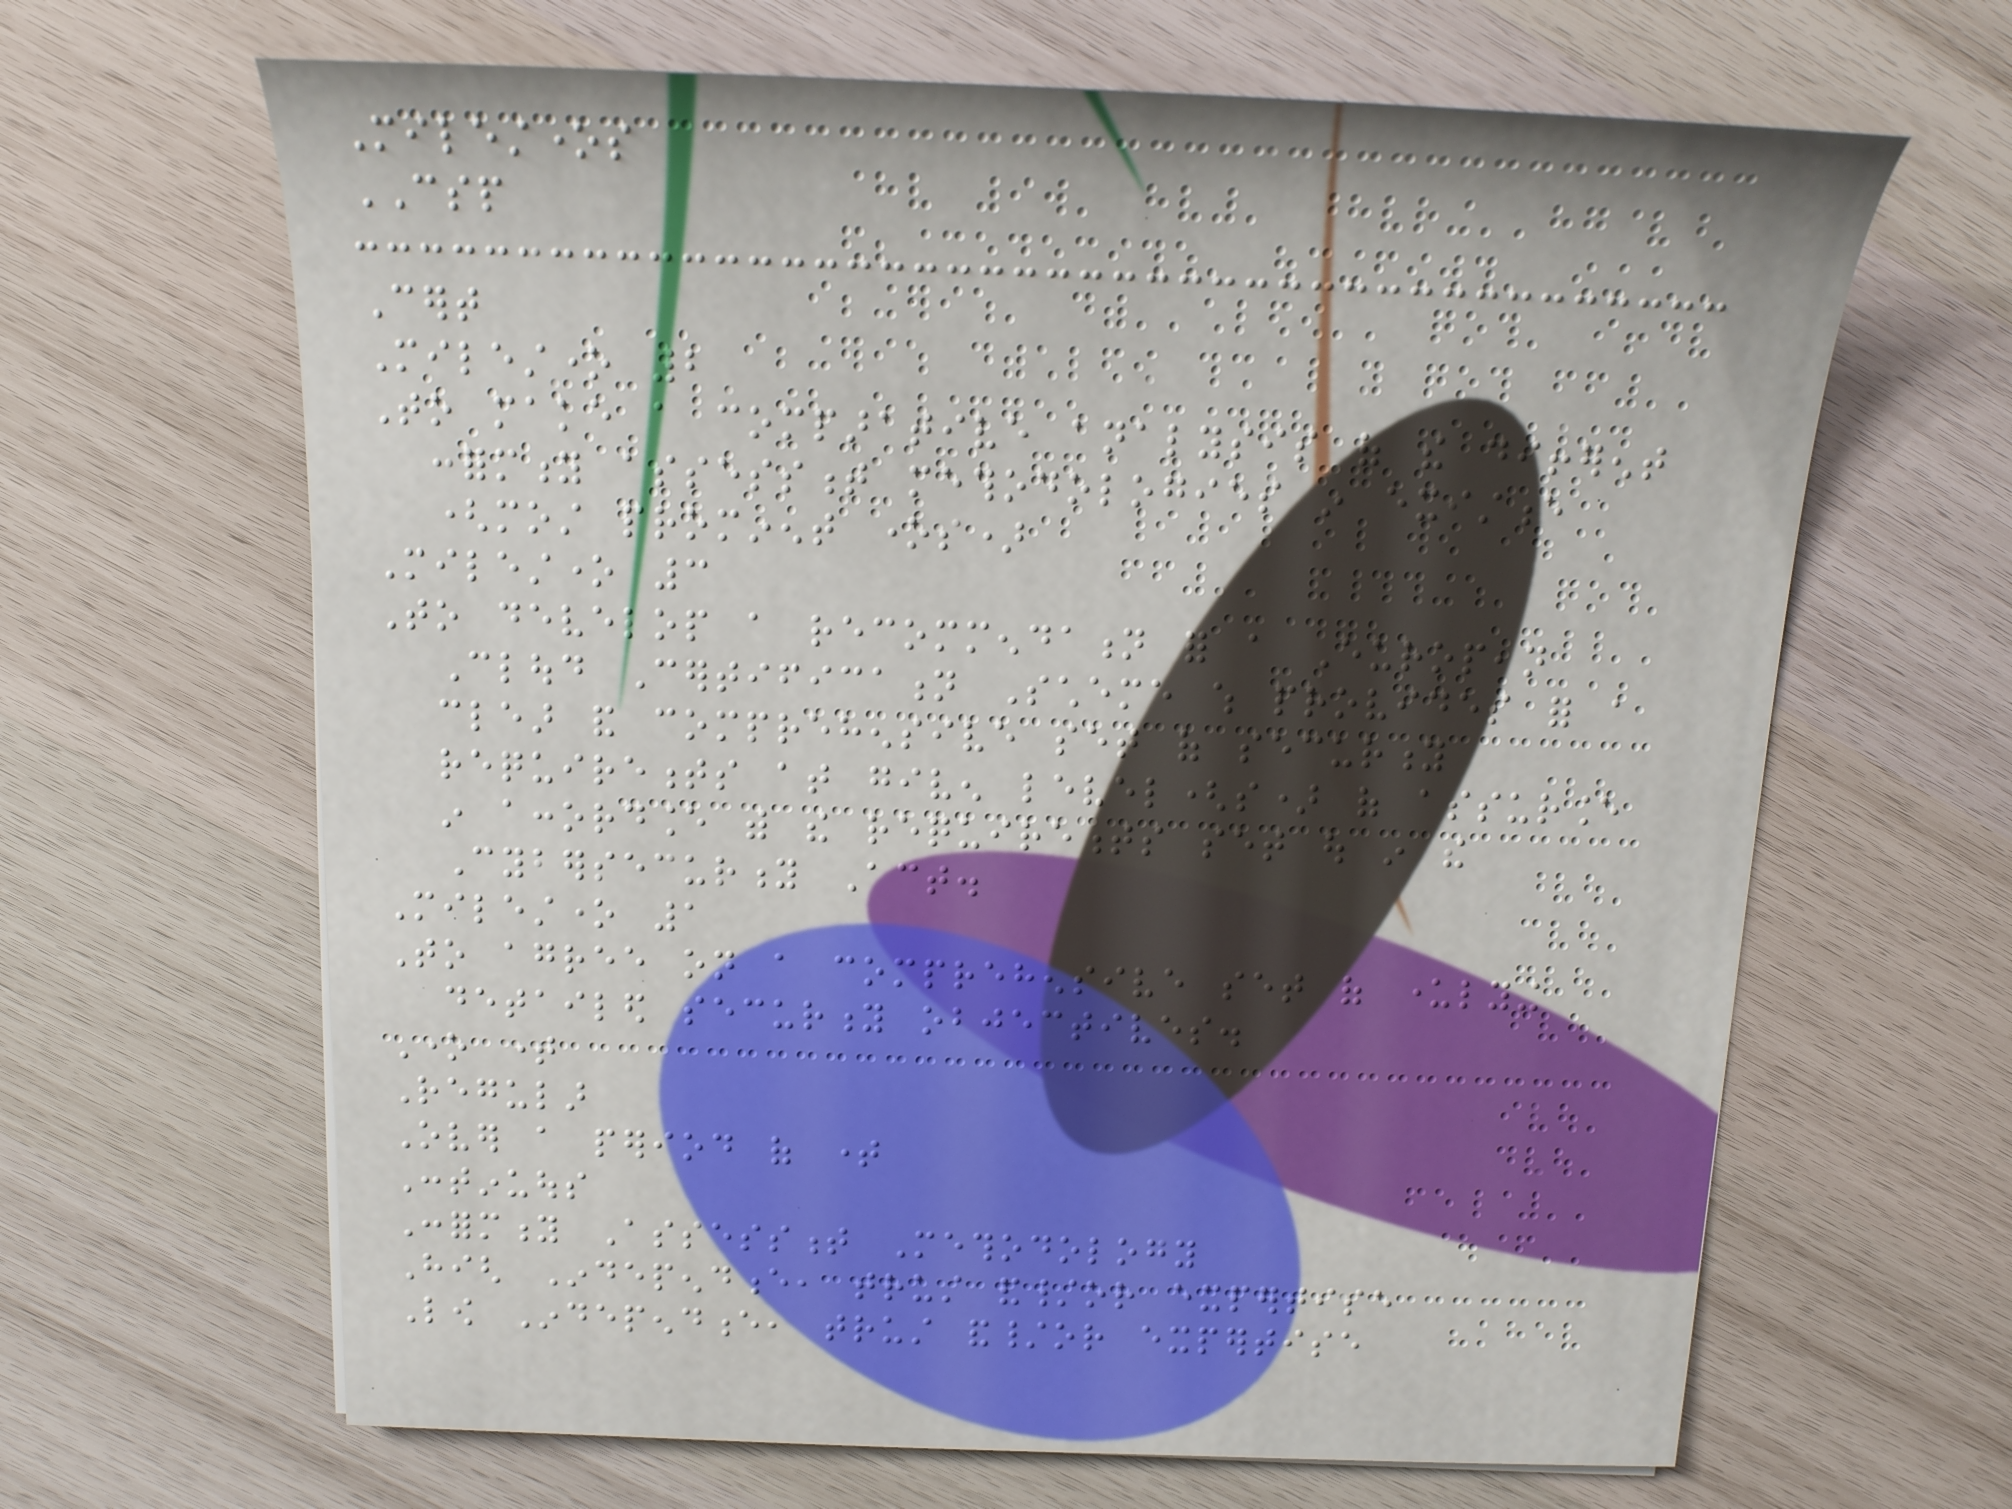Milestones
CSP
Cert
Milestone 2
To make a comparative analysis of the different
conformity assessment methodologies in existence
(most prominent ones)
Milestone 3
To develop a recommendation for a European
Cloud Certification Scheme which provides for a
clear and comprehensive set of security
requirements at given level(s) of assurance
in accordance with the requirements set out in the
Cybersecurity Act.
Milestone 1
To agree on a comprehensive set of underlying
detailed security objectives.
One time
Regular
Over a period of time
Continuous
Conformity Assessment Methodology
High Independence, trust and/or expertise
Low Independence, trust and/or expertise
